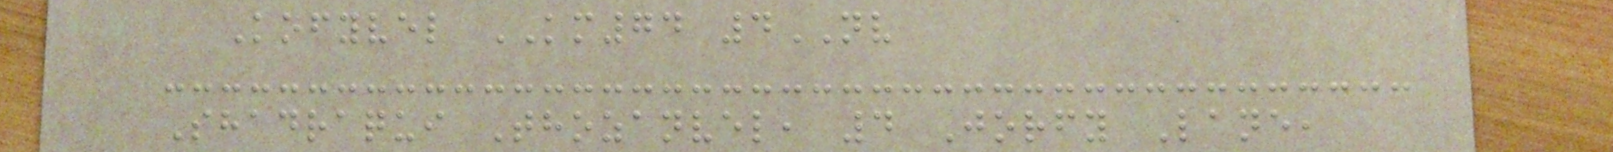Kofyvel KM74 4NV
Shadraqui Thozanvel, 4 Jorfy Lane,
